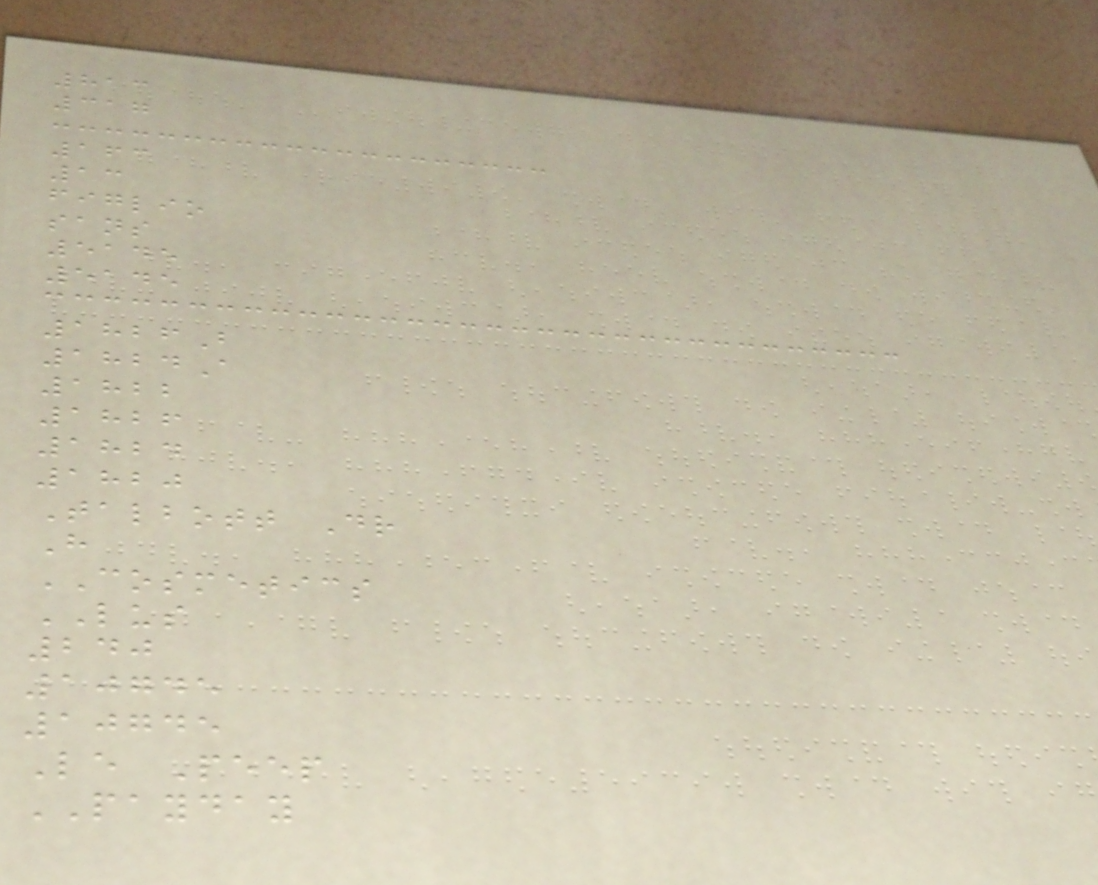813
317
163
13
figlio
sans
5145
5145
1826B
1824A
1822
1826
1824
1820
Talbott Dr
H
COSMETICS
LUS
240
10745
10745
Le Peep
PAYDAY
